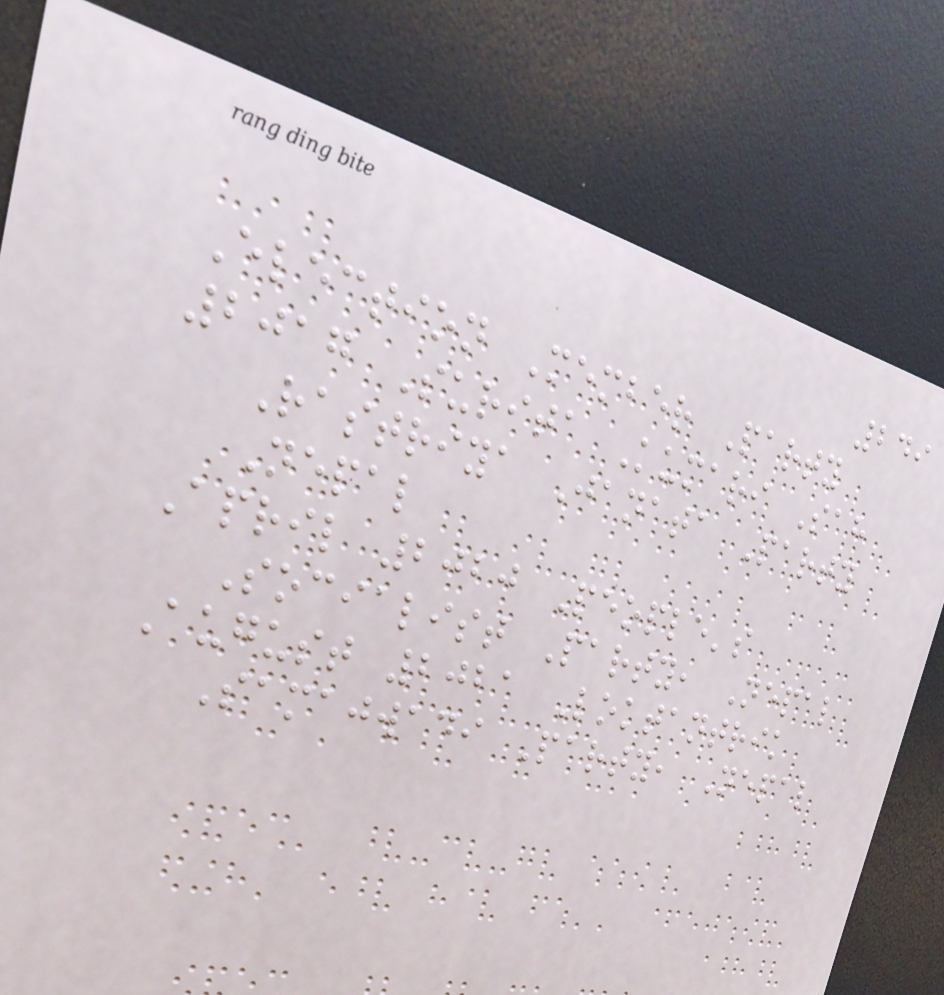249
Election Member Party
2017 Surita Kumari Sah
Rastriya Janata Party
Nepal
April 2020 People's
Socialist Party, Nepal
August 2021 Loktantrik
Samajwadi Party, Nepal
